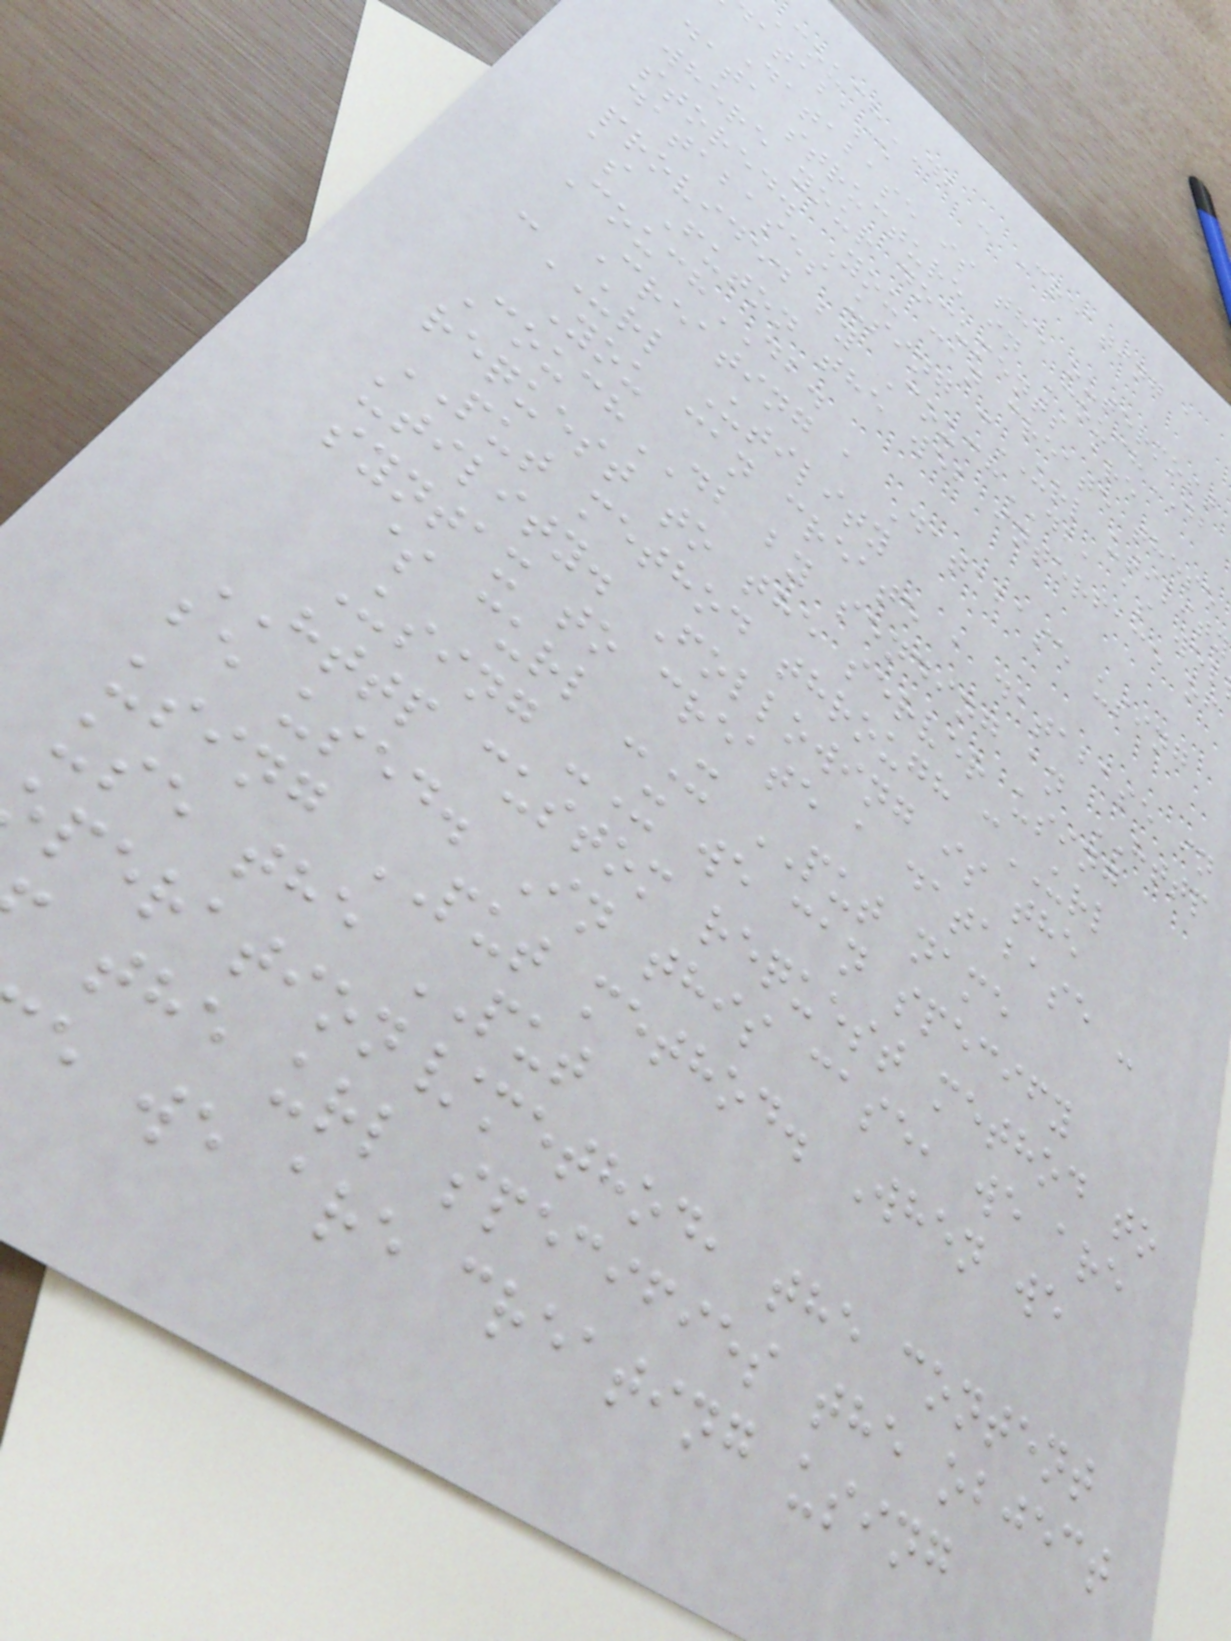CouchDB - Creating a
atabase
Database is the outermost
data structure in CouchDB
where your documents are
stored. You can create these
databases using cURL utility
provided by CouchDB, as wel
as Futon the web interface of
CouchDB.
Creating a Database using
cURL Utility
You can create a database in
CouchDB by sending an HTTP
request to the server using
PUT method through cURL
utility. Following is the
syntax to create a database -
$ curl -X PUT name
Using -X we can specify
HTTP custom request method to
be used. In this case, we are
using PUT method. When we
use the PUT
peration/method, the content
the url specifies the object
e we are creating using
